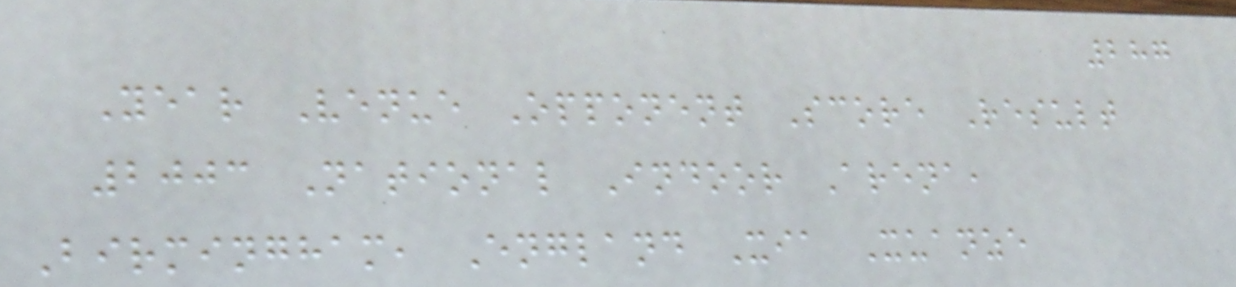287
Year Venue Opponent Score Result
2003 National Indoor Arena,
Birmingham, England Xia Xuanze
